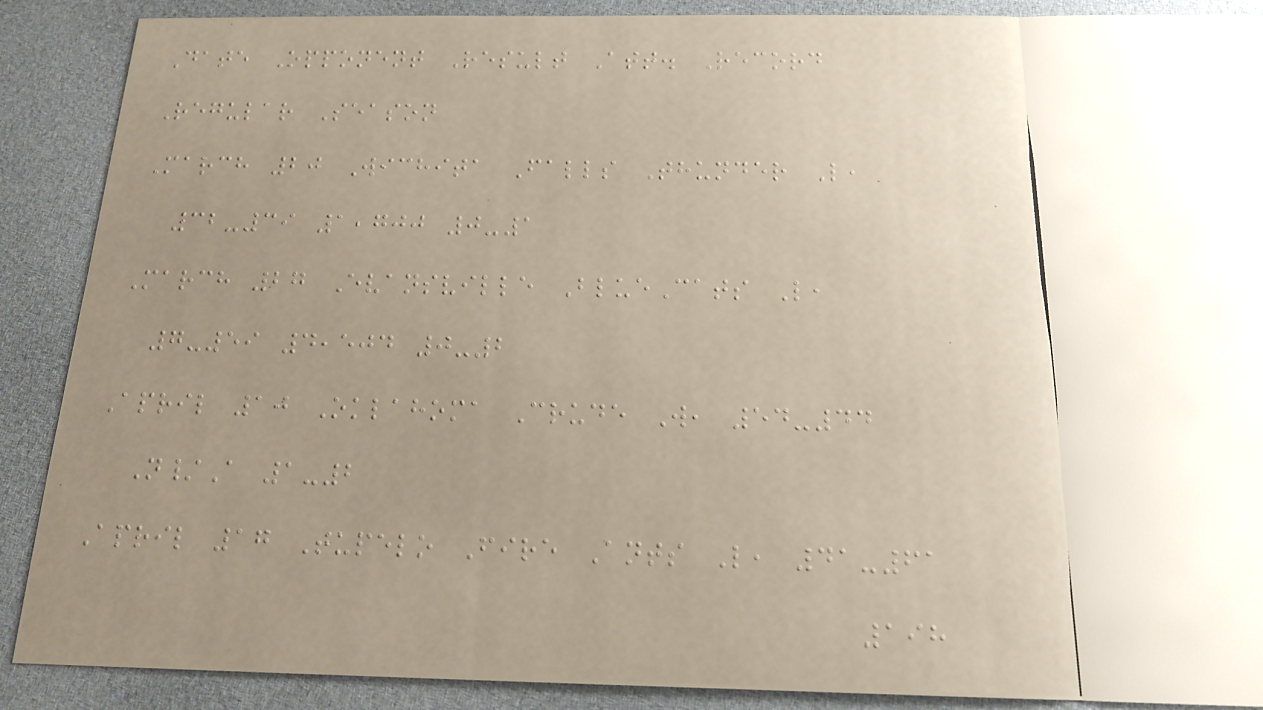Date Opponent Result Att. Record
Regular Season
March 20 Wichita Falls Thunder L,
32-39 1,700 0-1
March 27 Evansville BlueCats L,
7-59 4,504 0-2
April 10 Oklahoma Crude W, 54-44
N/A 1-2
April 17 Tupelo Fire Ants L, 41-61
198
